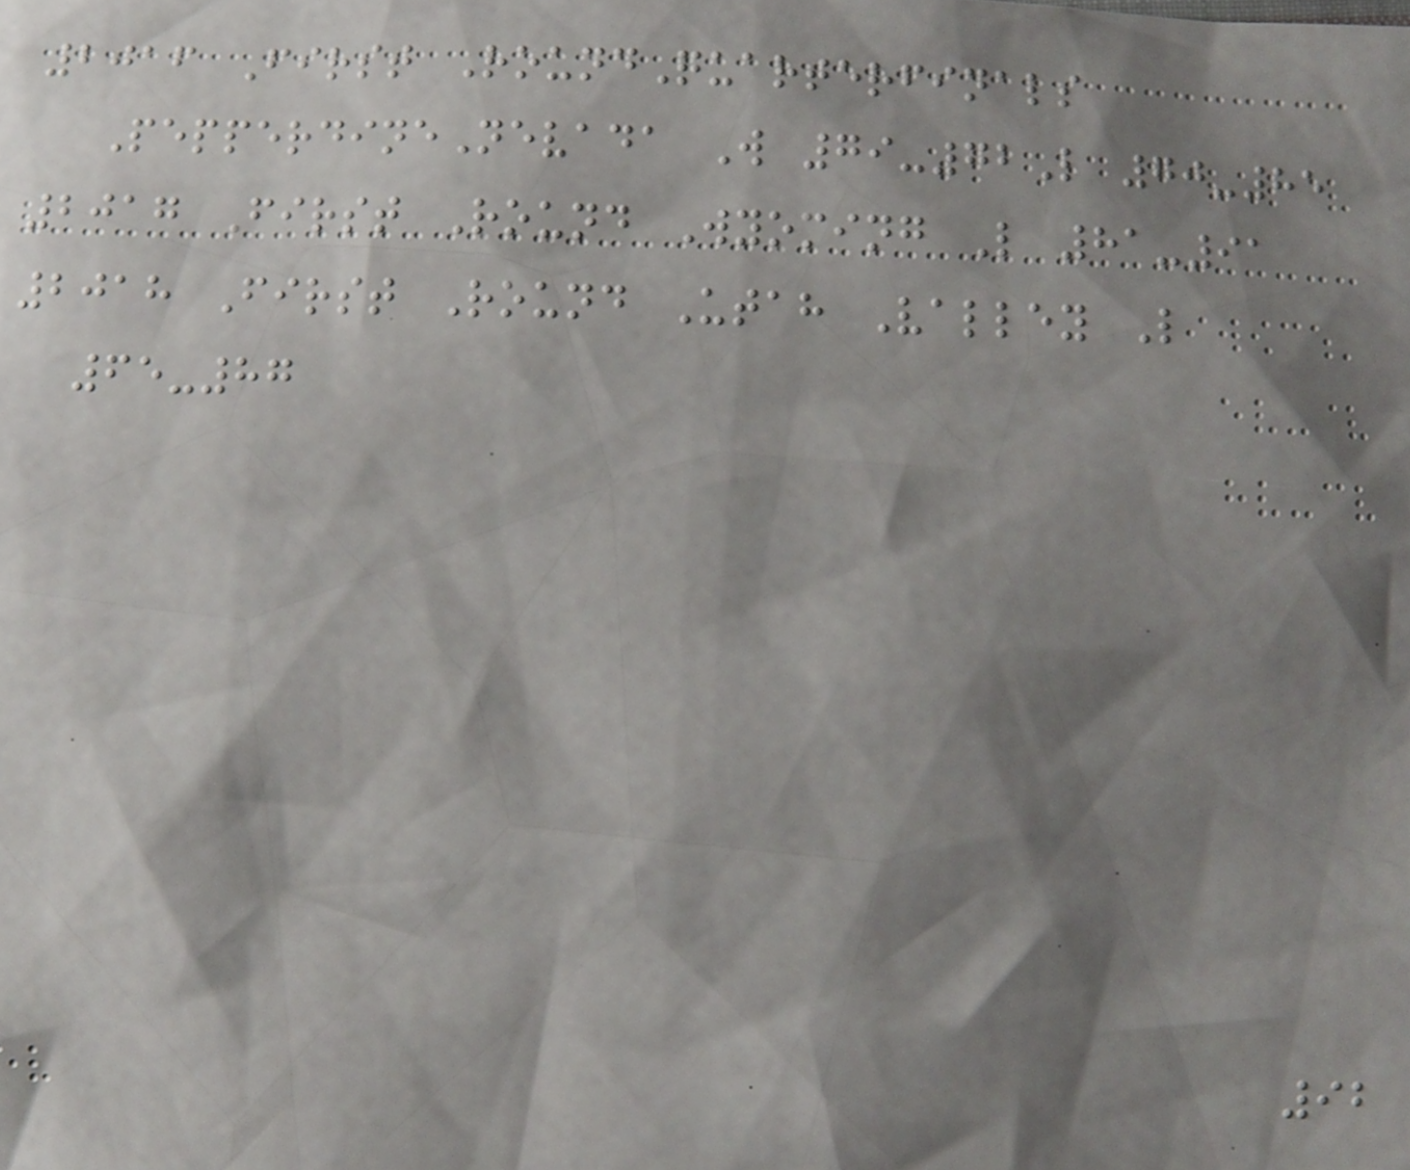2016 First RoundQuarterfinals
PepperdineNevada W 79-72L 70-85
2017 First Round Wyoming L 81-91
2018 First Round Utah Valley L
65-87
92
